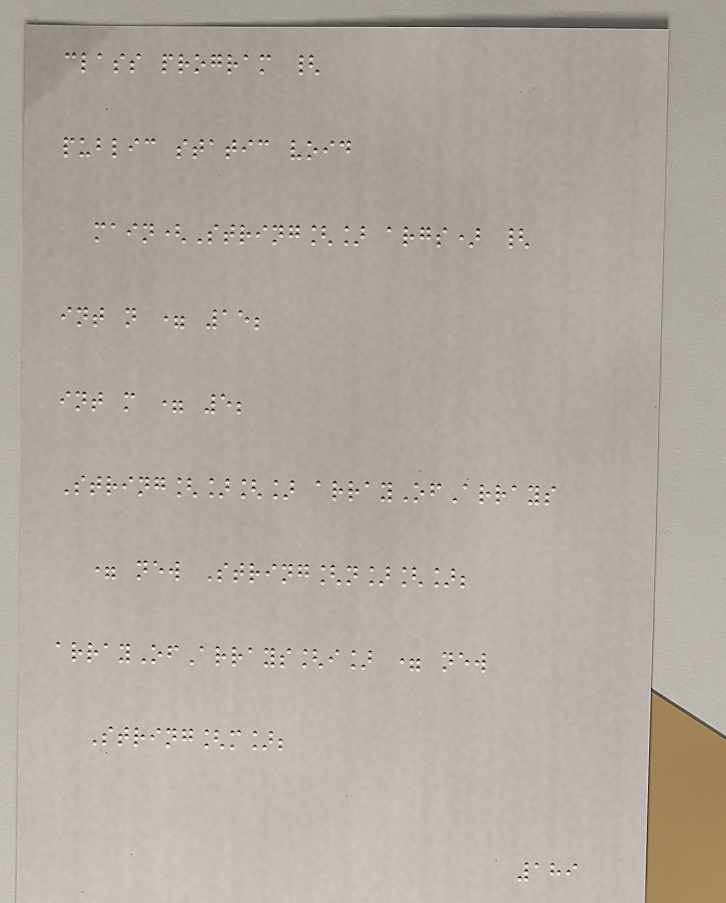class program {
public static void
main(String[] args) {
int n = 15;
int m = 5;
String[][] arrayOfArrays
= new String[n][];
arrayOfArrays[i] = new
String[m];
189
